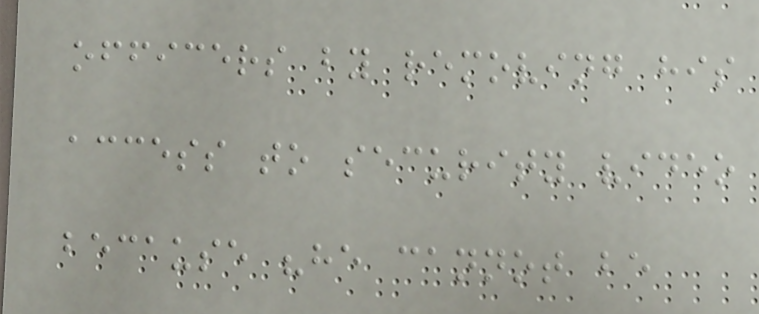officers by removing his
access to security video
because "he cannot be
